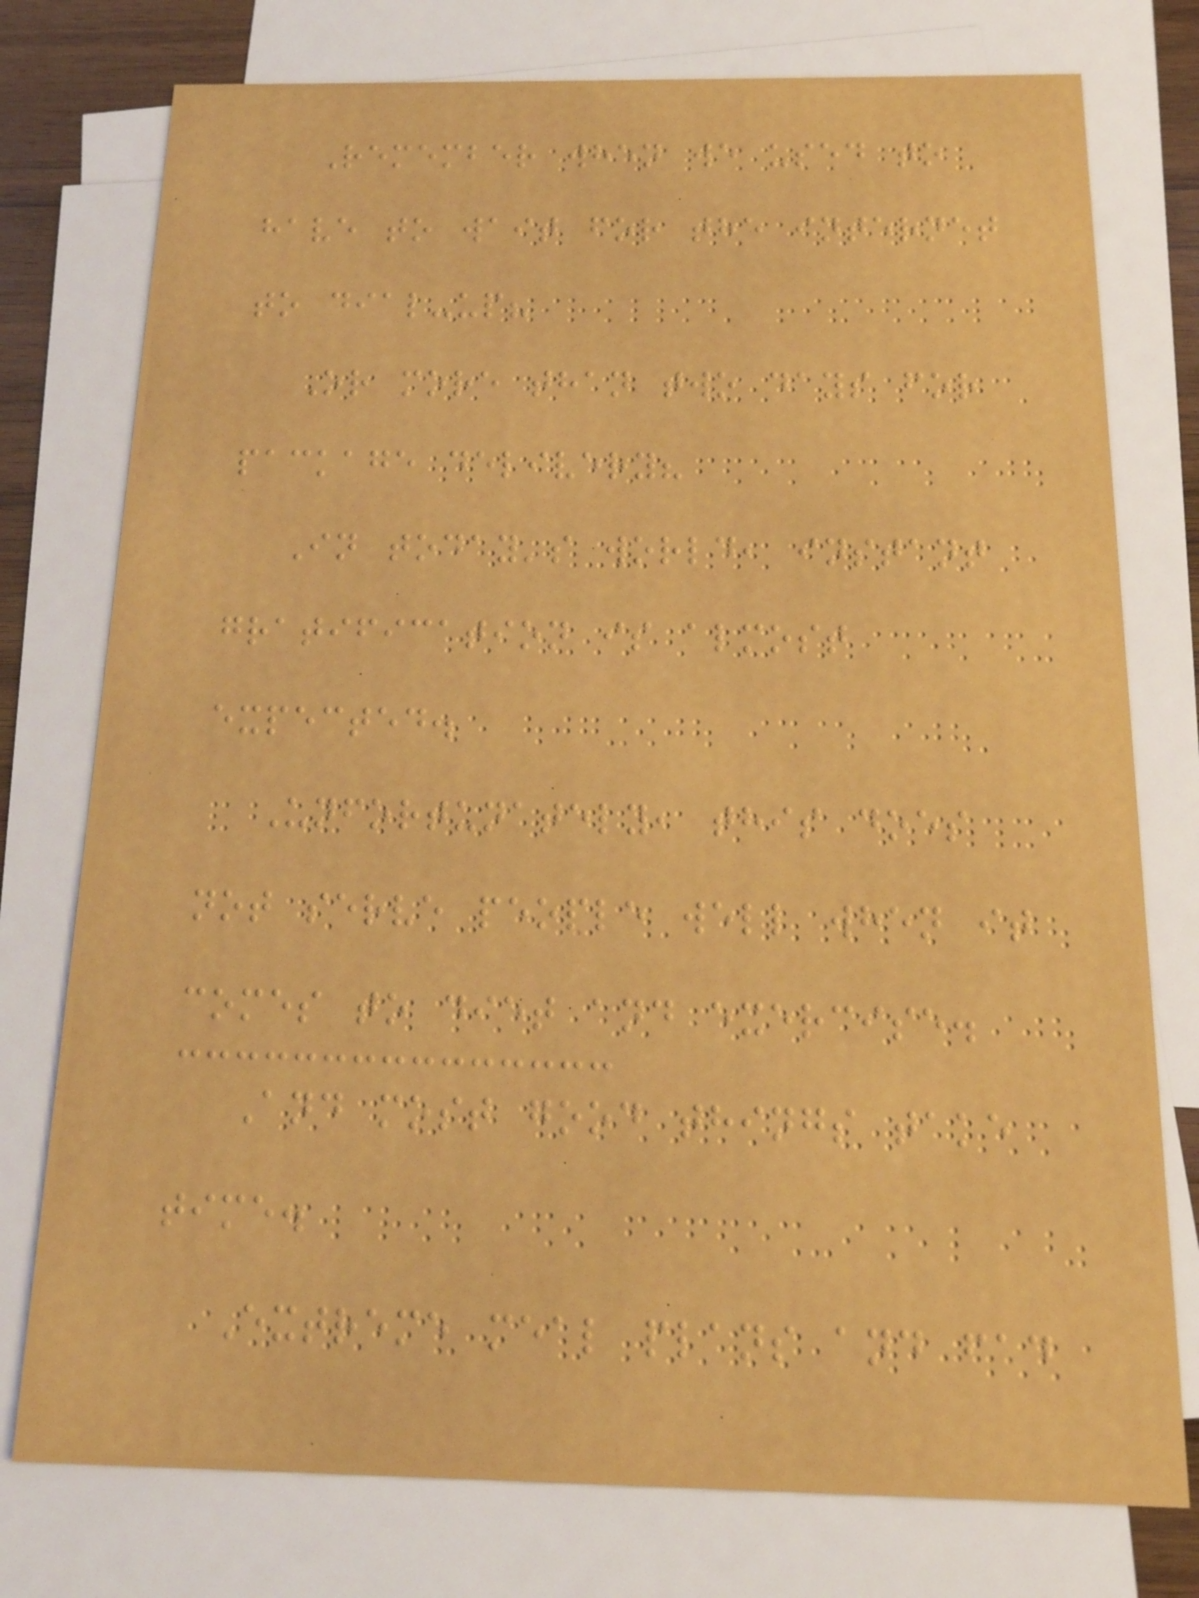Remember when we used to
have to wait for the internet
to dial-up?
Or more than two days for
package delivery?
In today's world, instant
gratification is almost
expected.
Unfortunately, this does
not serve people well when it
comes to diet and exercise.
And most good things take
time.
Extreme meal plans and fad
